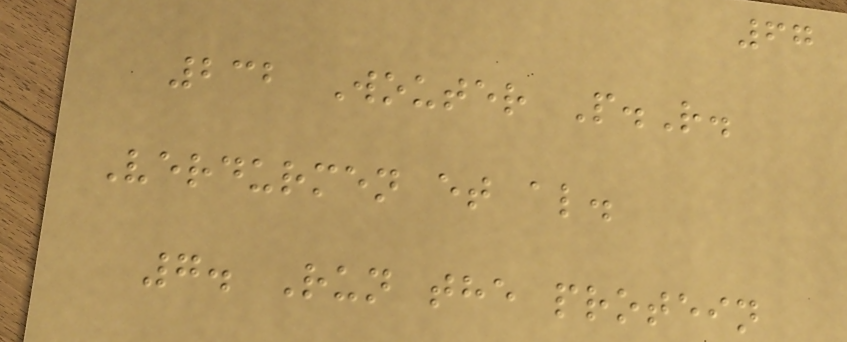67
232 Wouter P.R.
Verdurmen et al.
7. Run the protein
